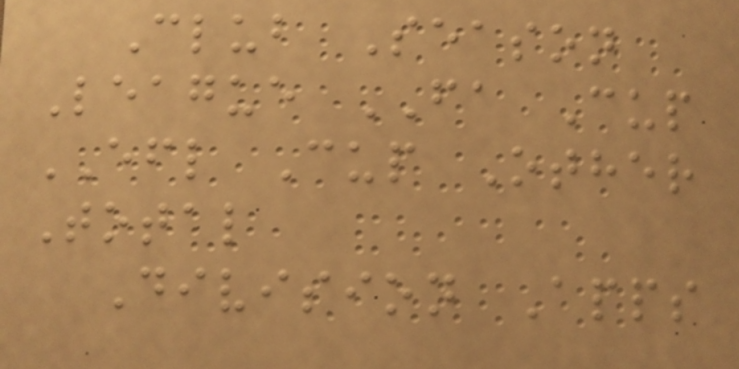Club Season
League FA Cup
EFL Cup Other
Total
Division Apps
